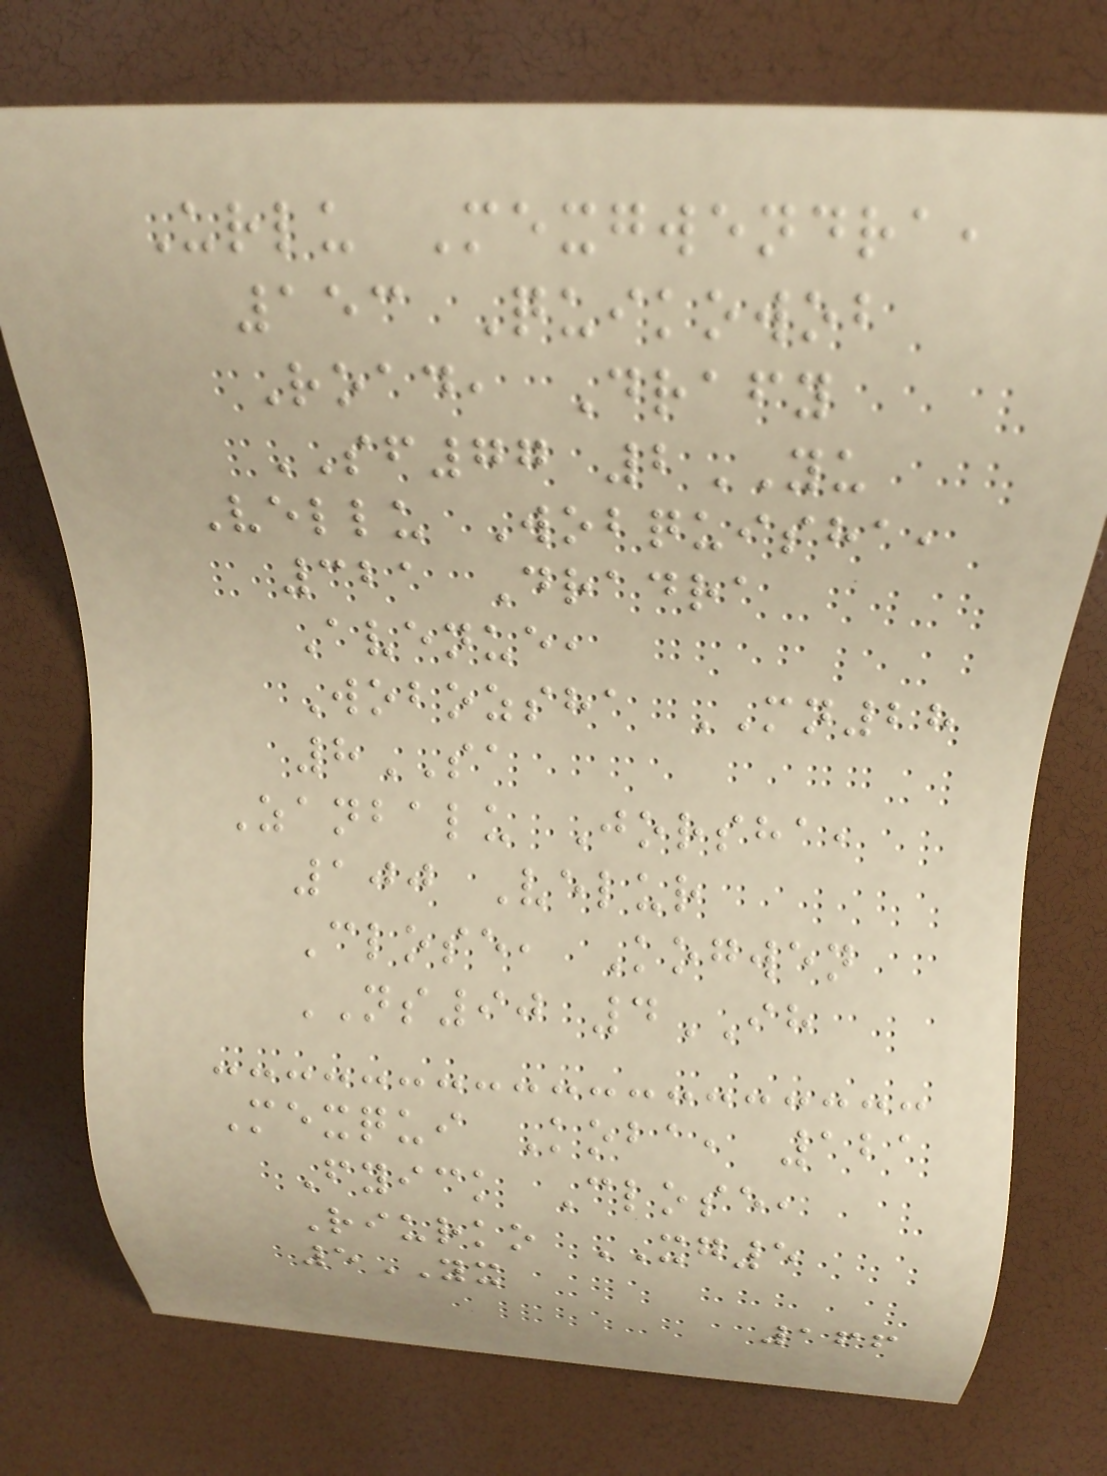Urlu Mexgwendra,
153 Quikowob
Road, Drafy
SF77 2YU
Vellu Wobquisha,
321 Dradra
Avenue,
Wobozsha MN28
8SA
Zanbalu Jorsha,
100 Velur
Close, Kogwen
NS90 4IH
Mexqui Koba, 121
Fyick Close,
Riurko XG5
5YX
166
